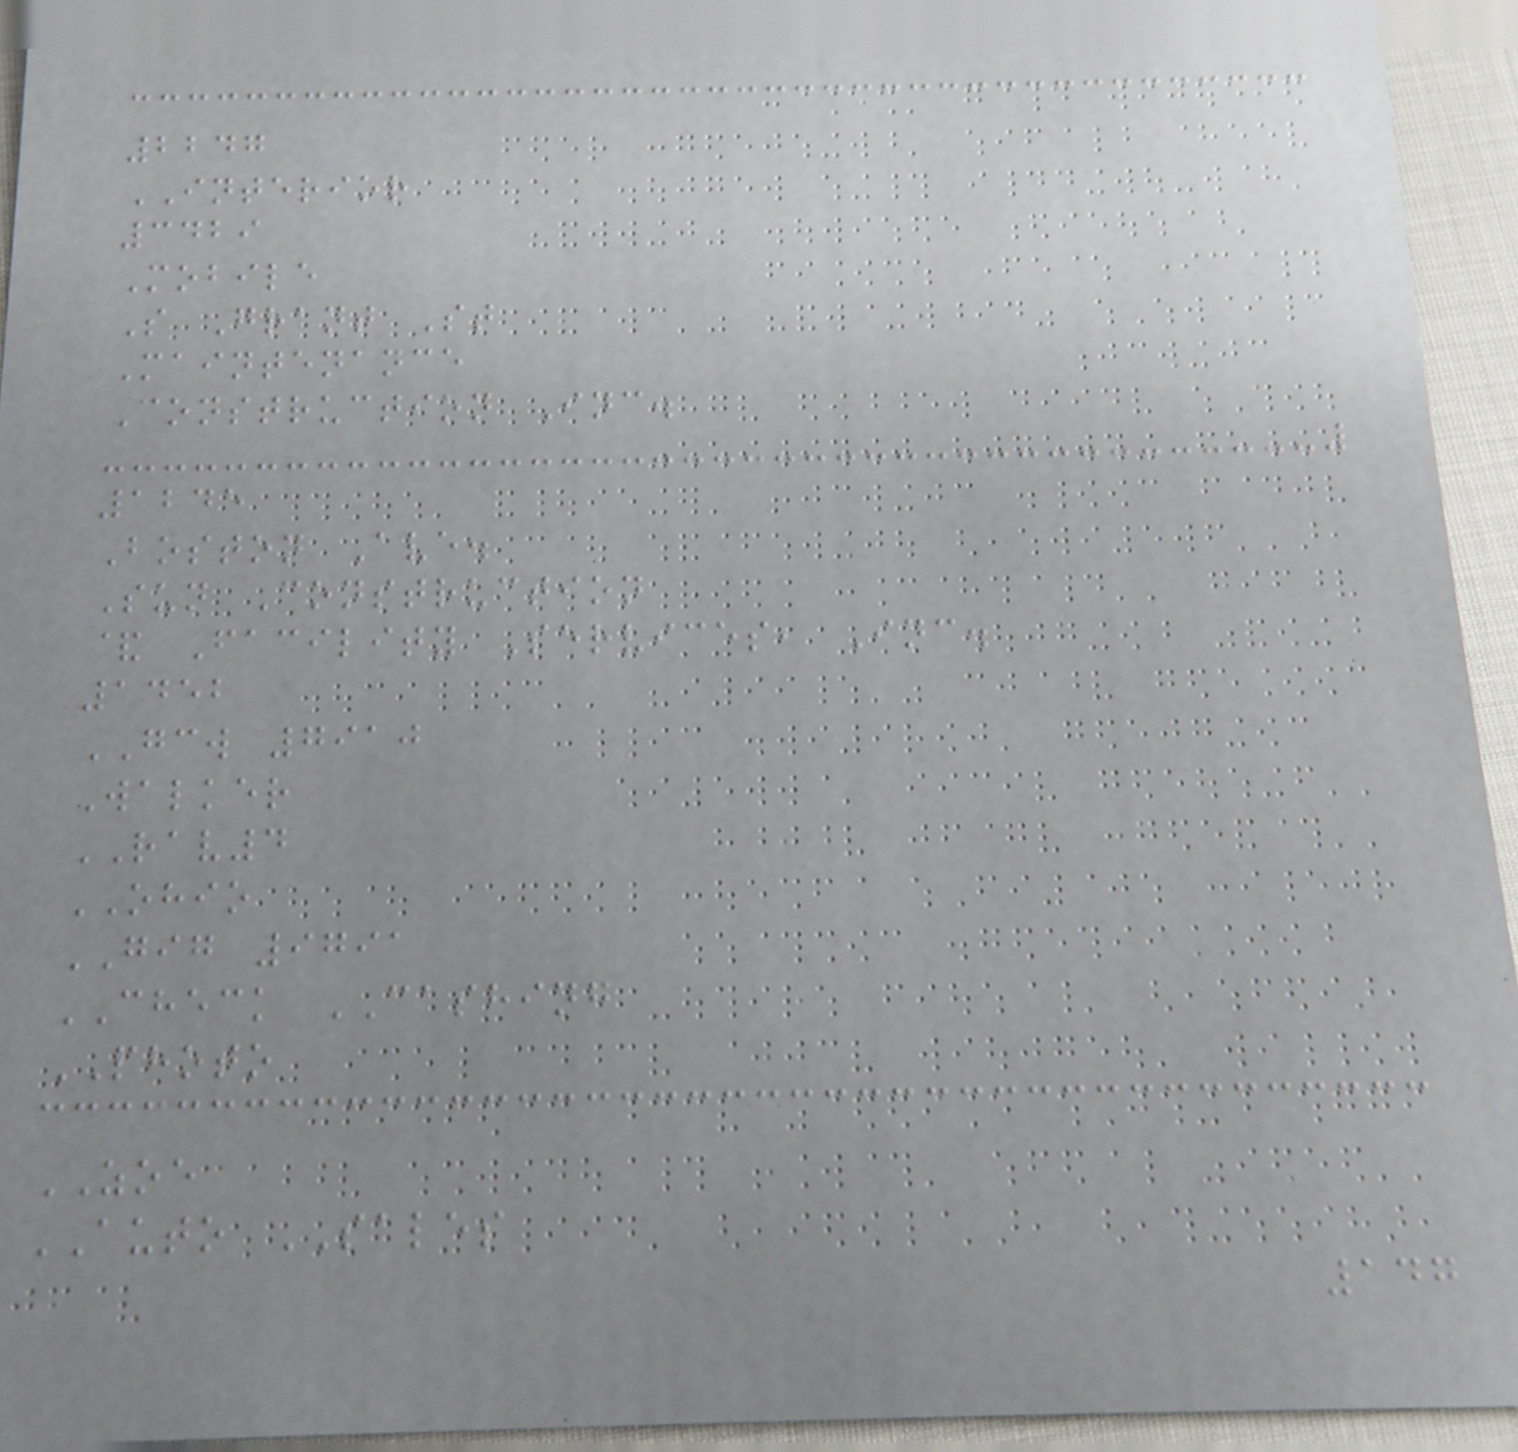2247
INTERIOR
3429
Mobile
S Grant St
Maintenance
Construction Inc.
1245
Boston Ave.
Sun Construction
& Facility Services, Inc.
1452
GCW 7910
Walker
RAV4
OHIO
GIG 9791
CHECK CASHING
PHOTO
ZOE
AUTO SALES
147
